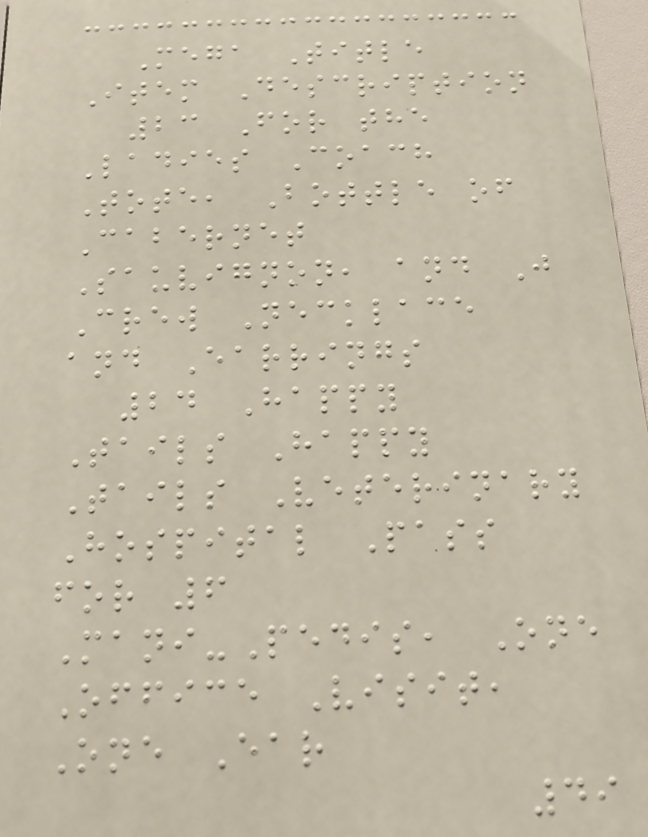Mega Title
Item Description
23 For the
Ladies Coach
Tote, Bottle of
Cabernet
Sauvignon, and J
Crew Necklace
and Earrings
24 Happy
Tails Happy
Tails Veterinary
Hospital Pass
for 6
Mani-Pedis, One
Office Visit,
One Ear
49
